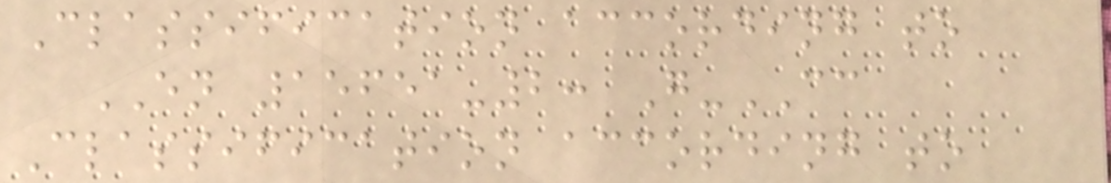Classification according to
EN 15651-2: G-CC
Classification according to
